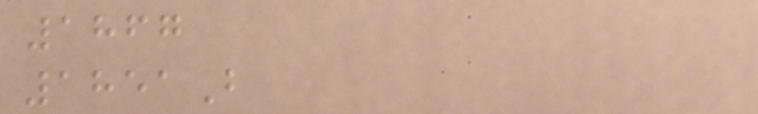1867
1851B
